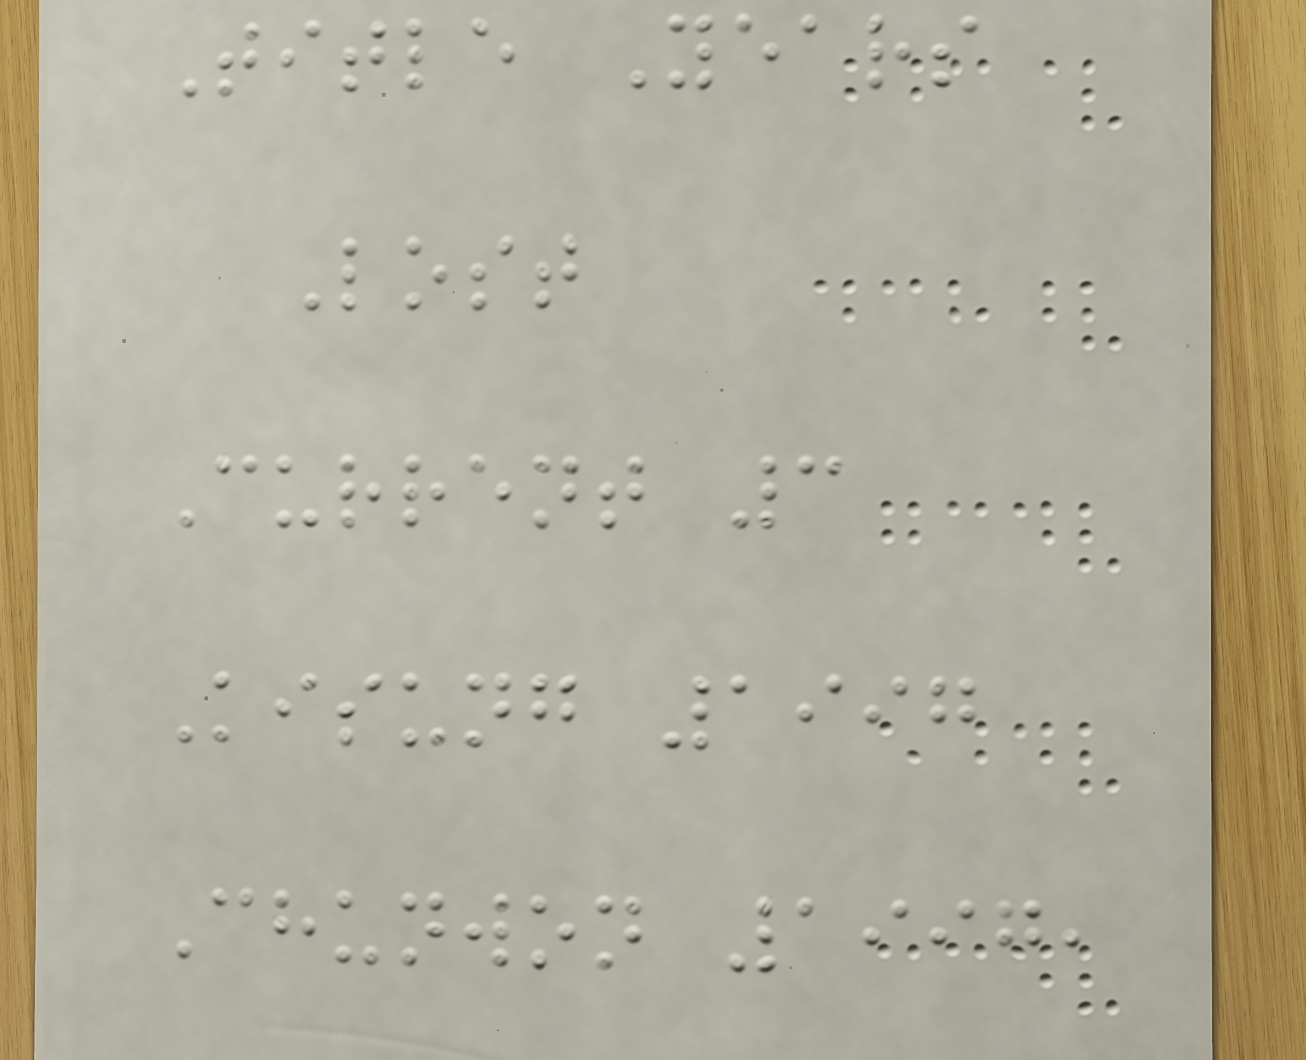Title Years
Lost
Current 3
Kisung 1997
Chunwon 1997,
